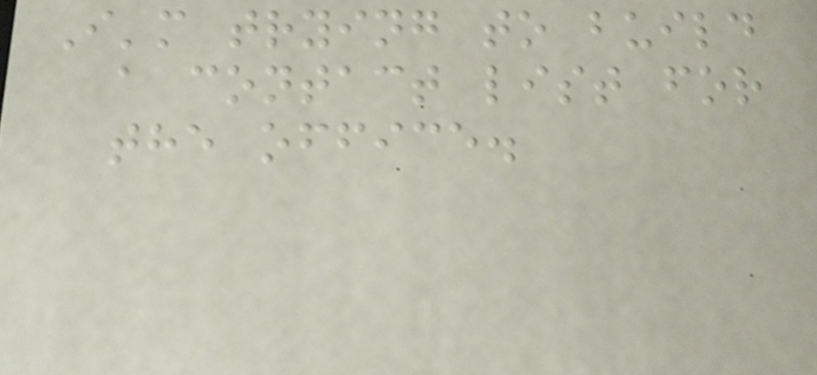I'm trying to build
a contact list for
the office.
